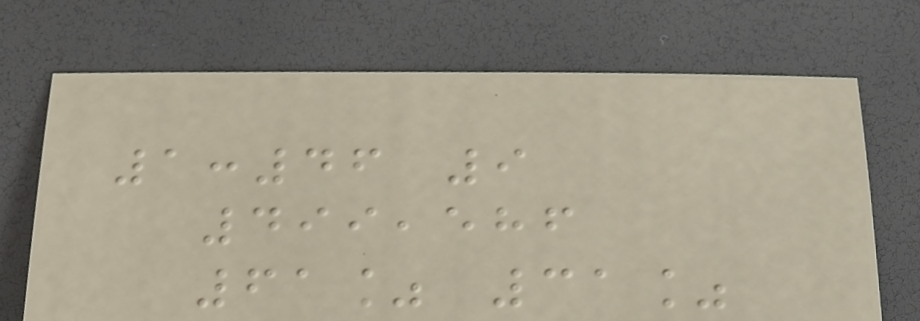1:46 9
499,586
61% 31%
